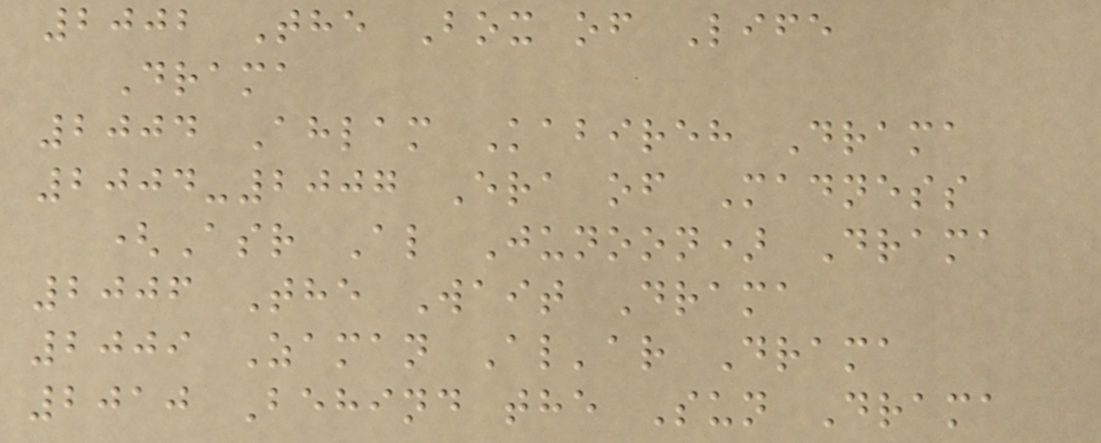2002 The Box of Life
Drama
2004 Ahlam Kabireh Drama
2004-2007 Era of Madness
(Asr Al Junoon) Drama
2006 The Wait Drama
2009 Zaman Al'ar Drama
2010 Behind the Sun Drama
